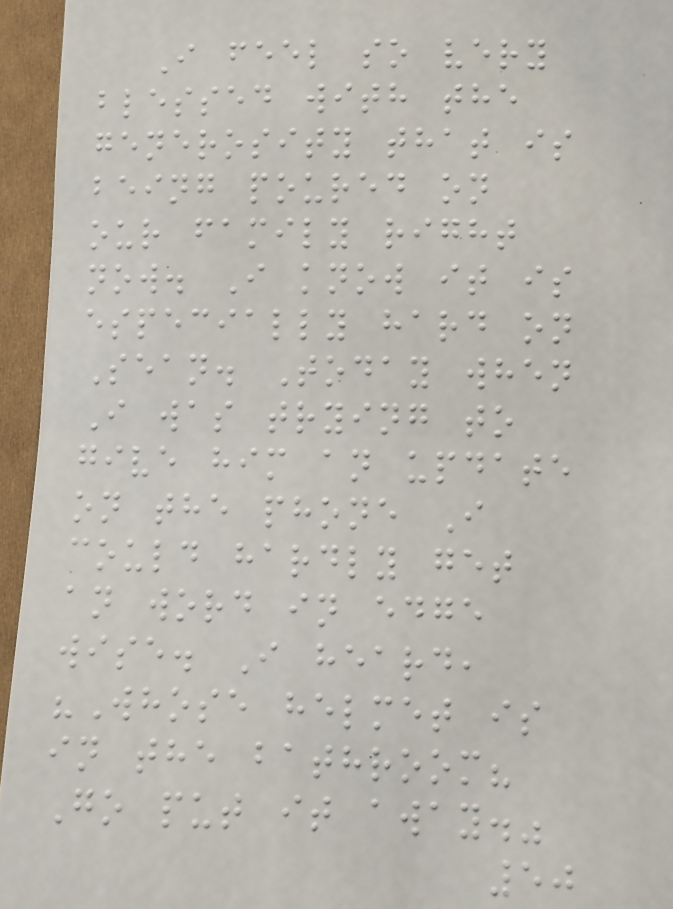I feel so very
blessed with the
generosity that is
being poured on
our family right
now. I know it is
especially hard on
Sean. Today when
I was trying to
give him an update
on the phone I
could hardly get
an word in edge
wise. I heard,
"Whose helmet is
in the bathroom?
Go put it away."
50
